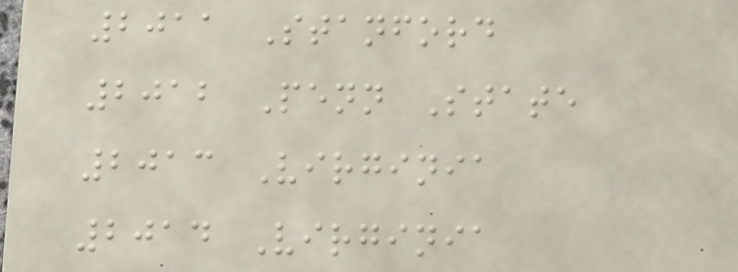2011 Stanford
2012 Penn State
2013 Virginia
2014 Virginia
